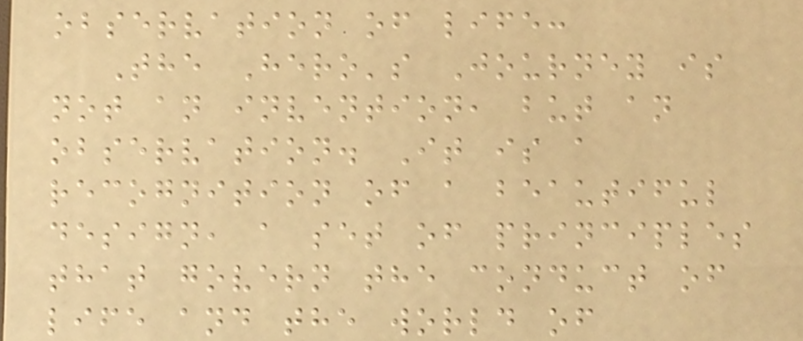observation of life:
The Hero's Journey is
not an invention, but an
observation. It is a
recognition of a beautiful
design, a set of principles
that govern the conduct of
life and the world of
